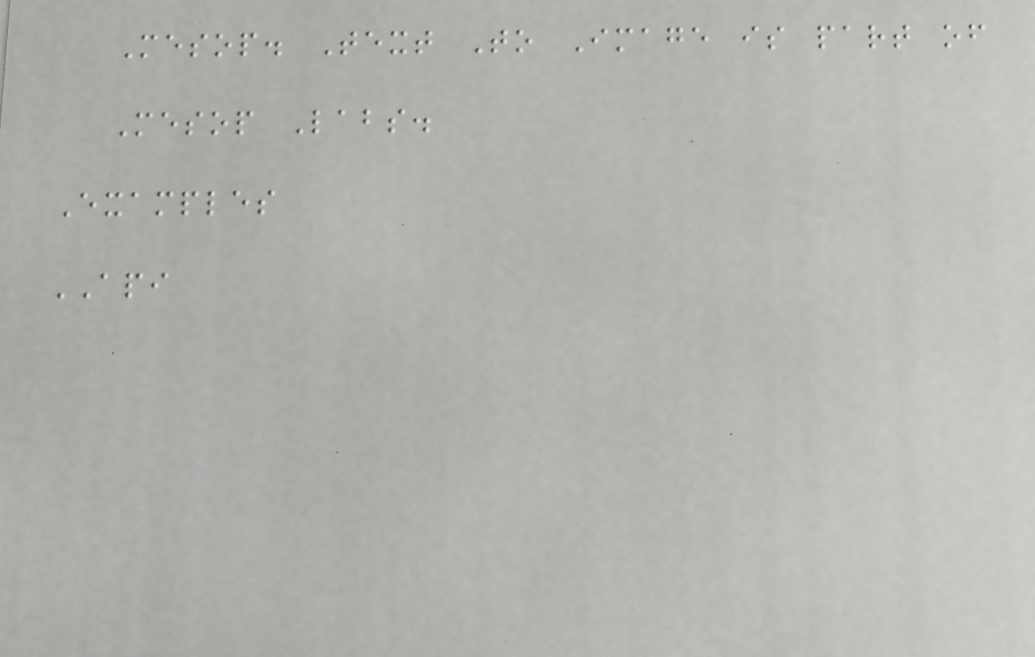Mesop. Text To Image is part of
Mesop Labs.
Examples
API
